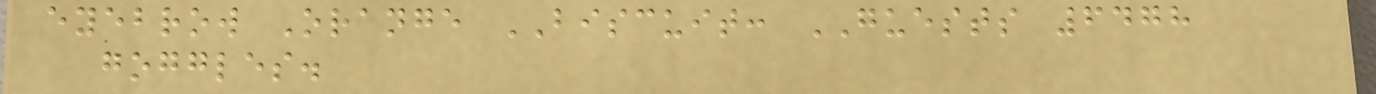eyebrow Orange BISCUIT: GUESTS 6478
goggles.
